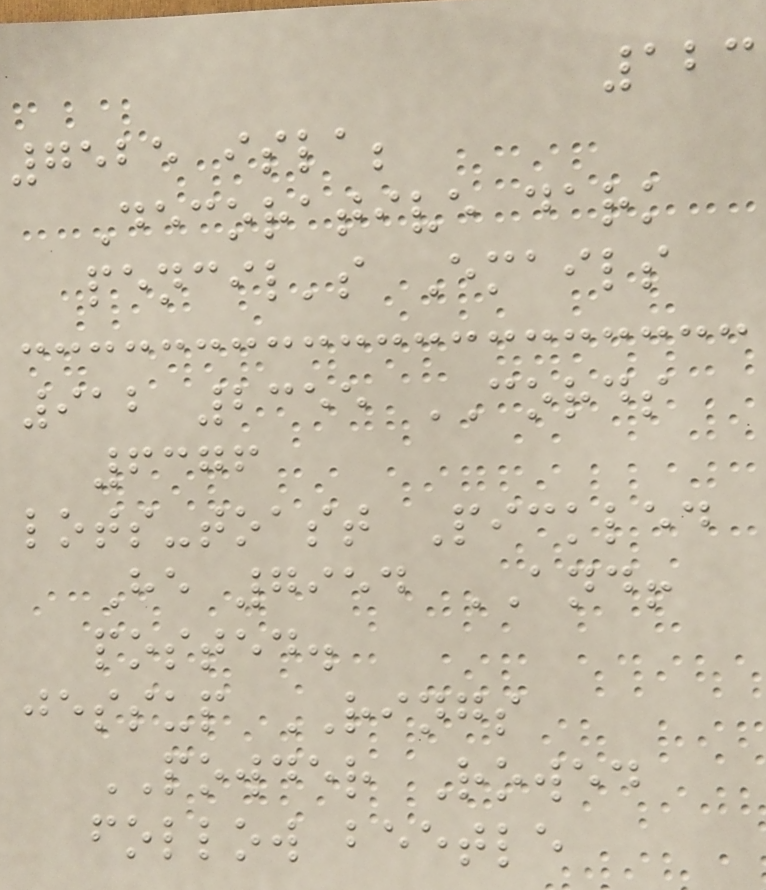123
7525 isla;
Decorative dark
pencil's Emails
912 2355 CORDS
6376
lots-toast Pickled
He 7954 AND!
posted.
jessup RINGS
POWDER Rowed
follow beetle
